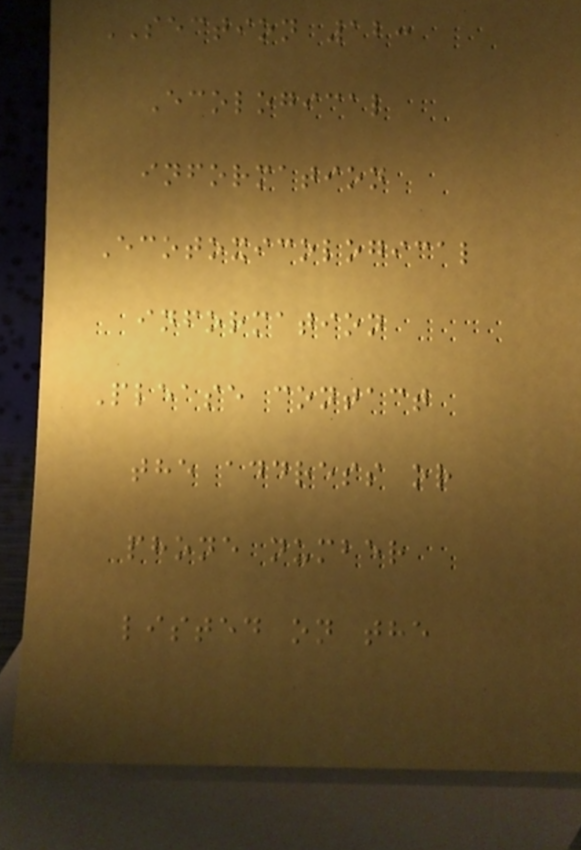SECTION 12:
Ecological
information
Ecotoxicological
information
Please contact
the address or
phone number
listed on the
